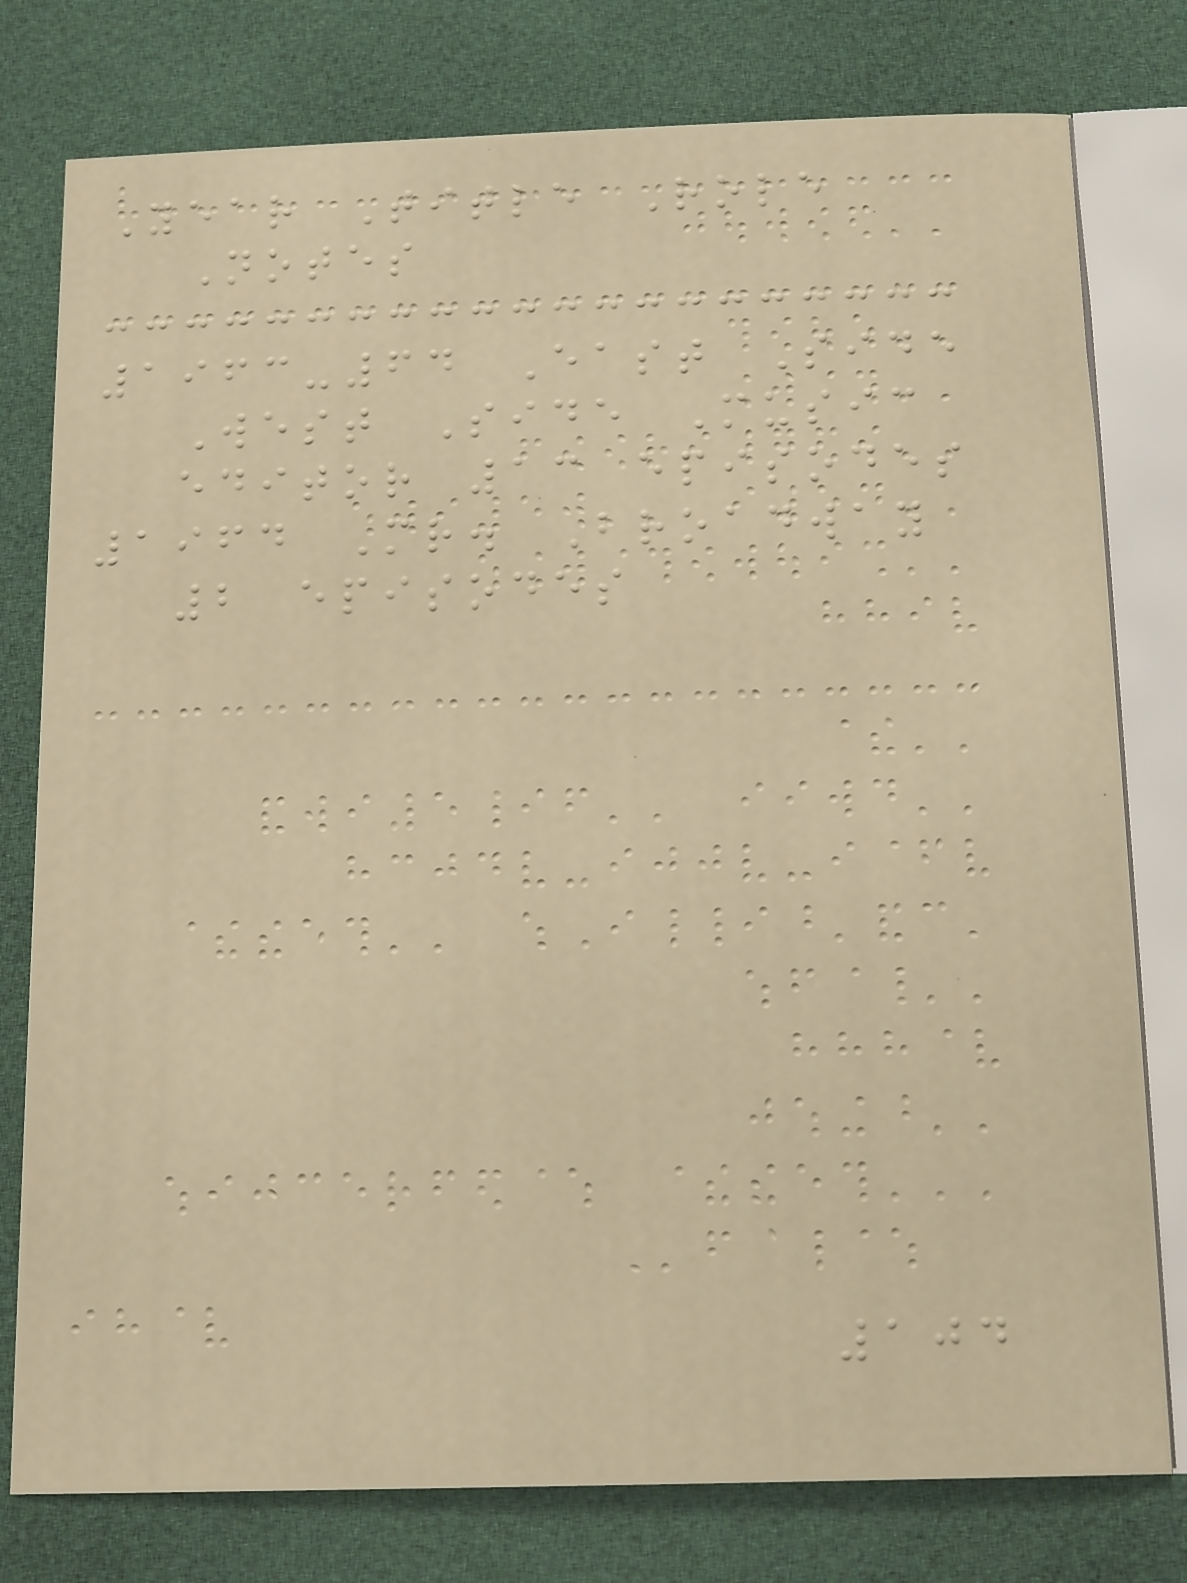Year Title Role
Notes
1963-64 East Side
West Side Music
editor 13 episodes
1964 Mr. Broadway
2 episodes
104
